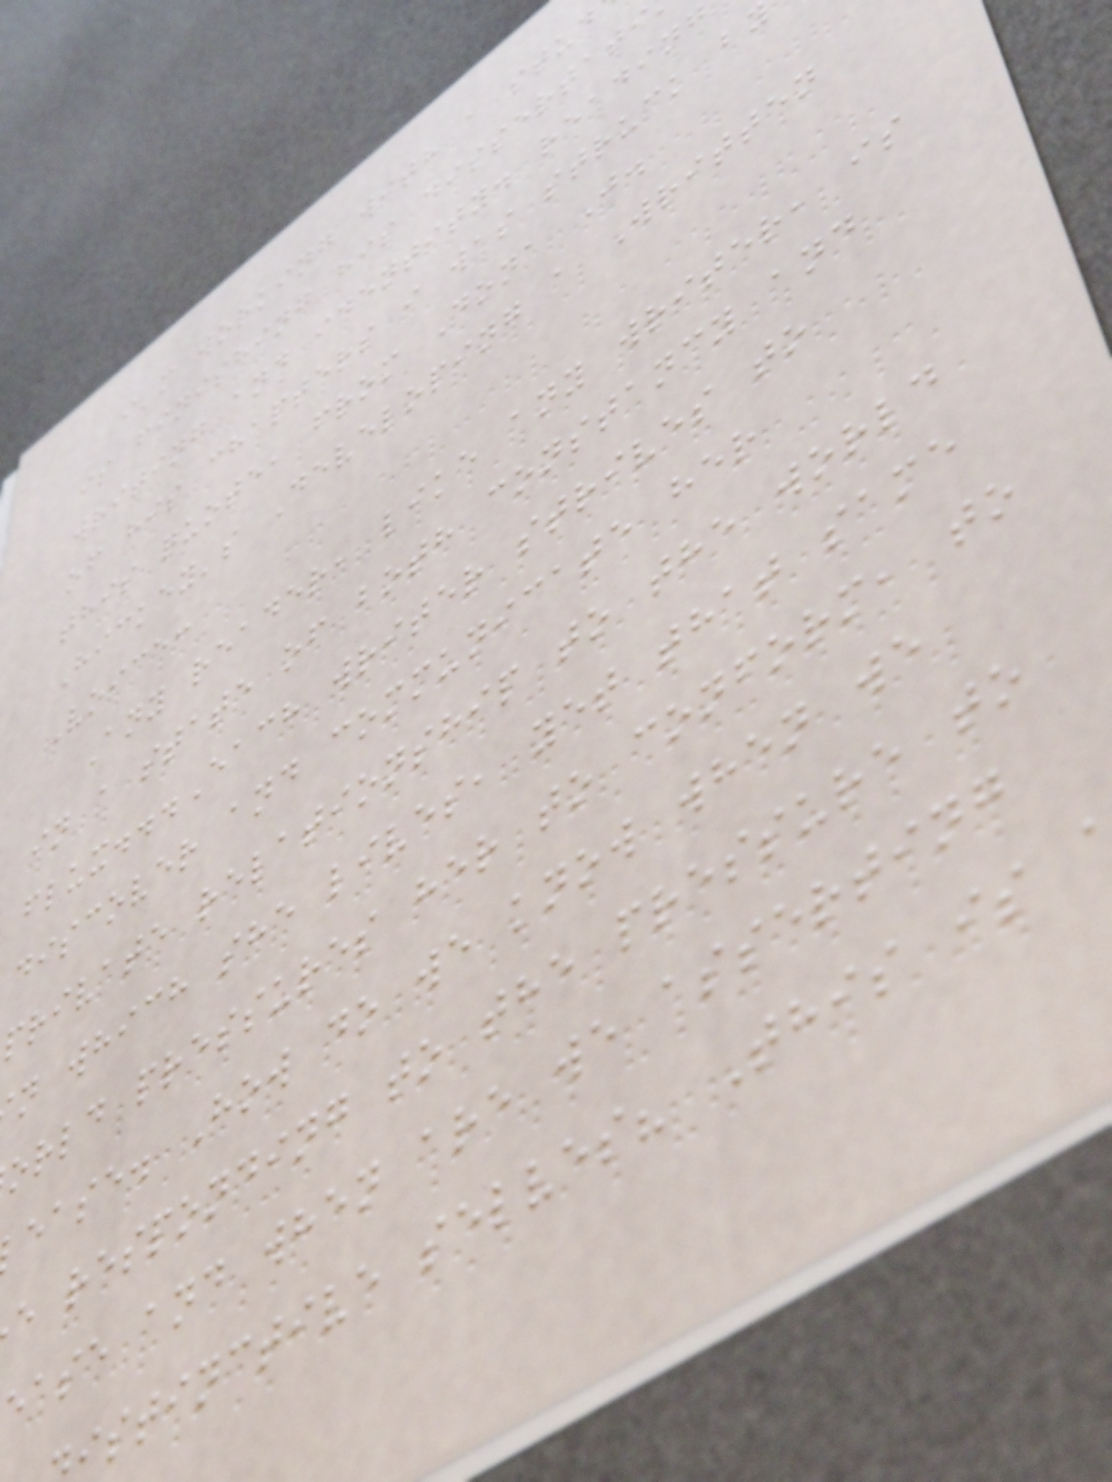i'm working with a stud
is finishing his dissertati
writing and identity. reading
of his chapters i was struck b
this quote, from Dona J.
Hickey's Developing a Written
Voice:
Any reader, like any writer, is
in a state of both constancy and
flux...Each writer strives to
discover and communicate her
private relationship to the world
n which she lives, yet that same
orld pressures her to conform, to
ease. How do we know when we
e responding to the pressure to
ease and when are we asserting
istinctive selves? This is
